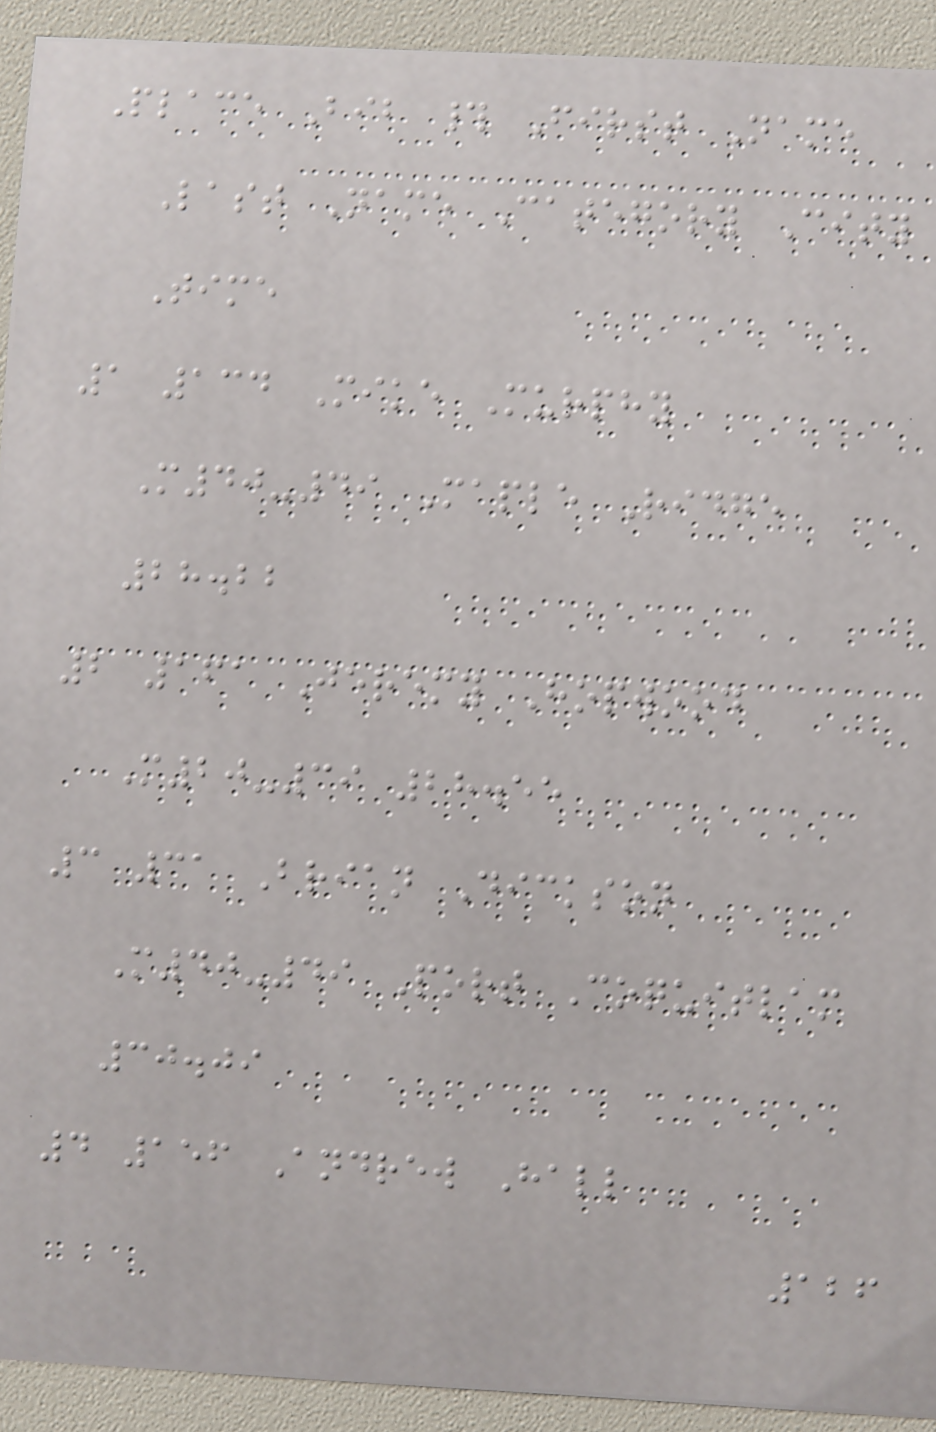Place Bib # First Name
Last Name Category City
Time
1 134 Mike Murphy
M40-49 Maple Ridge
28.22
2 161 Jeremy Hopwood
M20-39 28.55
3 31 Brian Dickson
M40-49 Port Coquitlam
30.09
4 156 Andrew Hall
126
